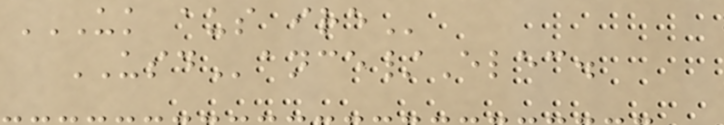UK AUS IRE
USDance/Elec.
